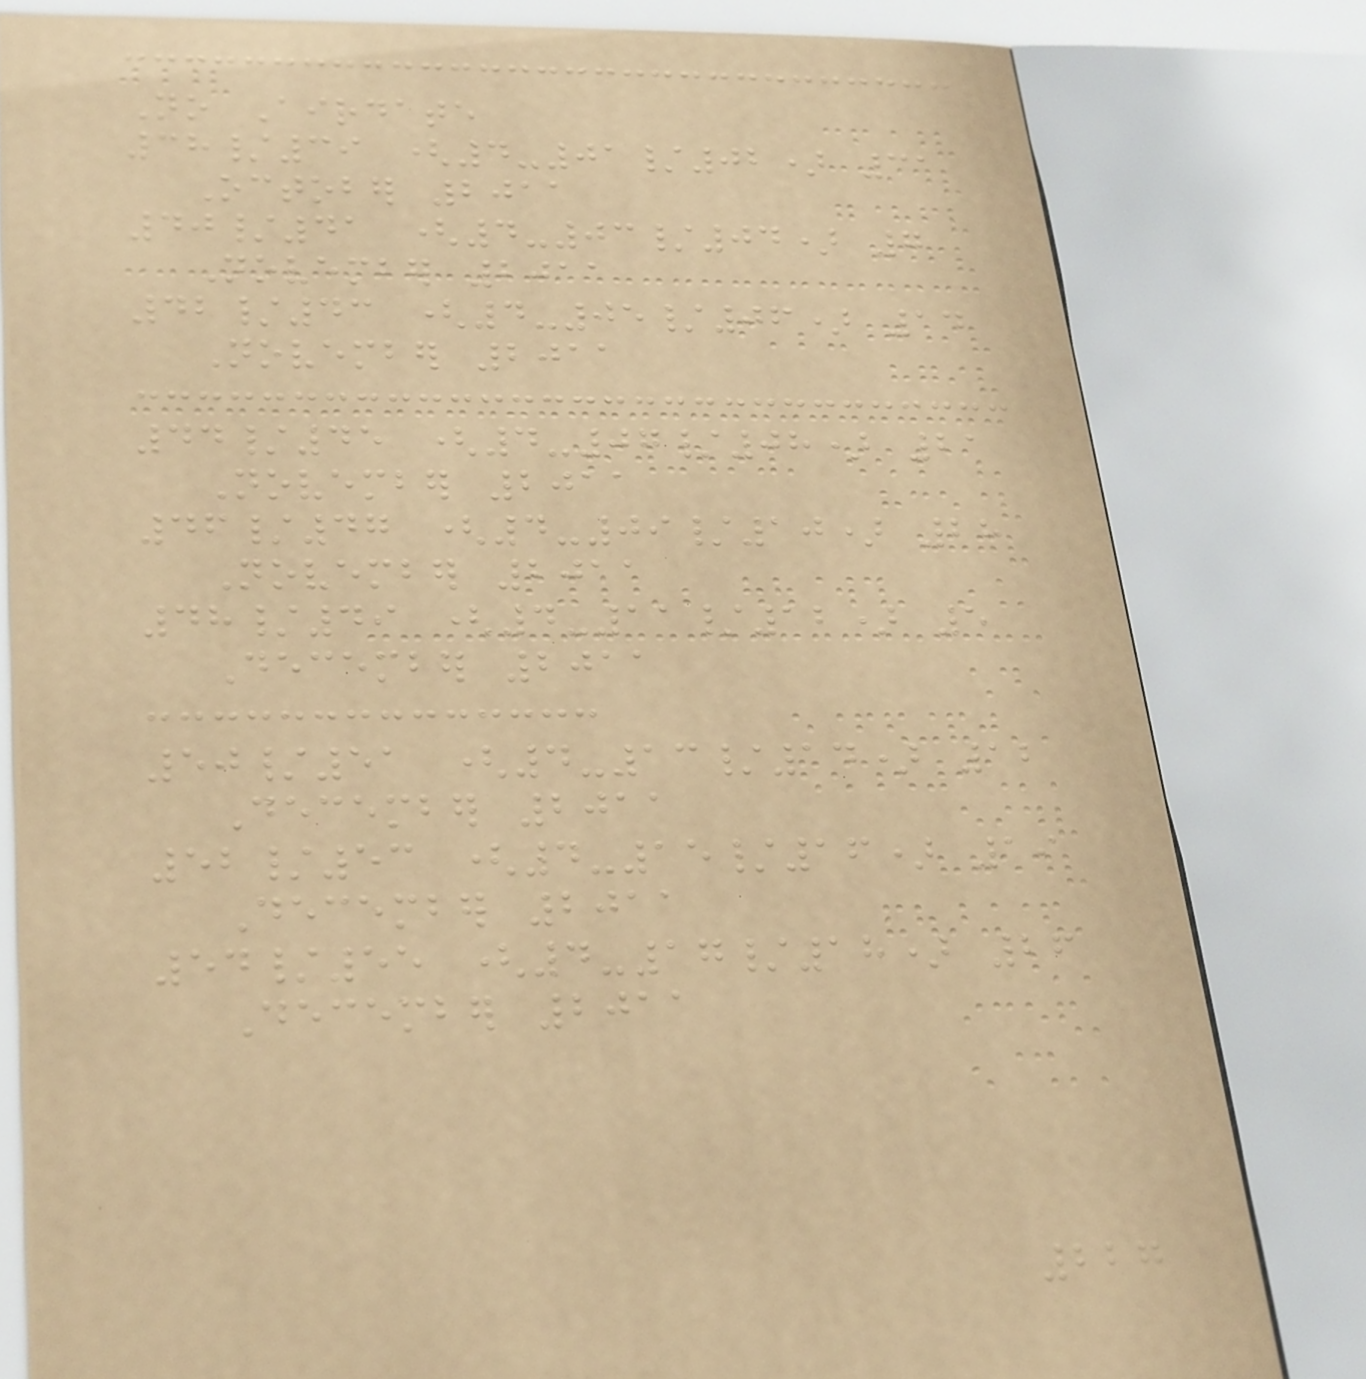No Airdate
38/39 (4-01/02) 31
October 2011
40/41 (4-03/04) 7
November 2011
42/43 (4-05/06) 14
November 2011
44/45 (4-07/08) 21
November 2011
46/47 (4-09/10) 28
November 2011
48/49 (4-11/12) 5
December 2011
50/51 (4-13/14) 12
December 2011
52/53 (4-15/16) 19
December 2011
54/55 (4-17/18) 26
December 2011
227
